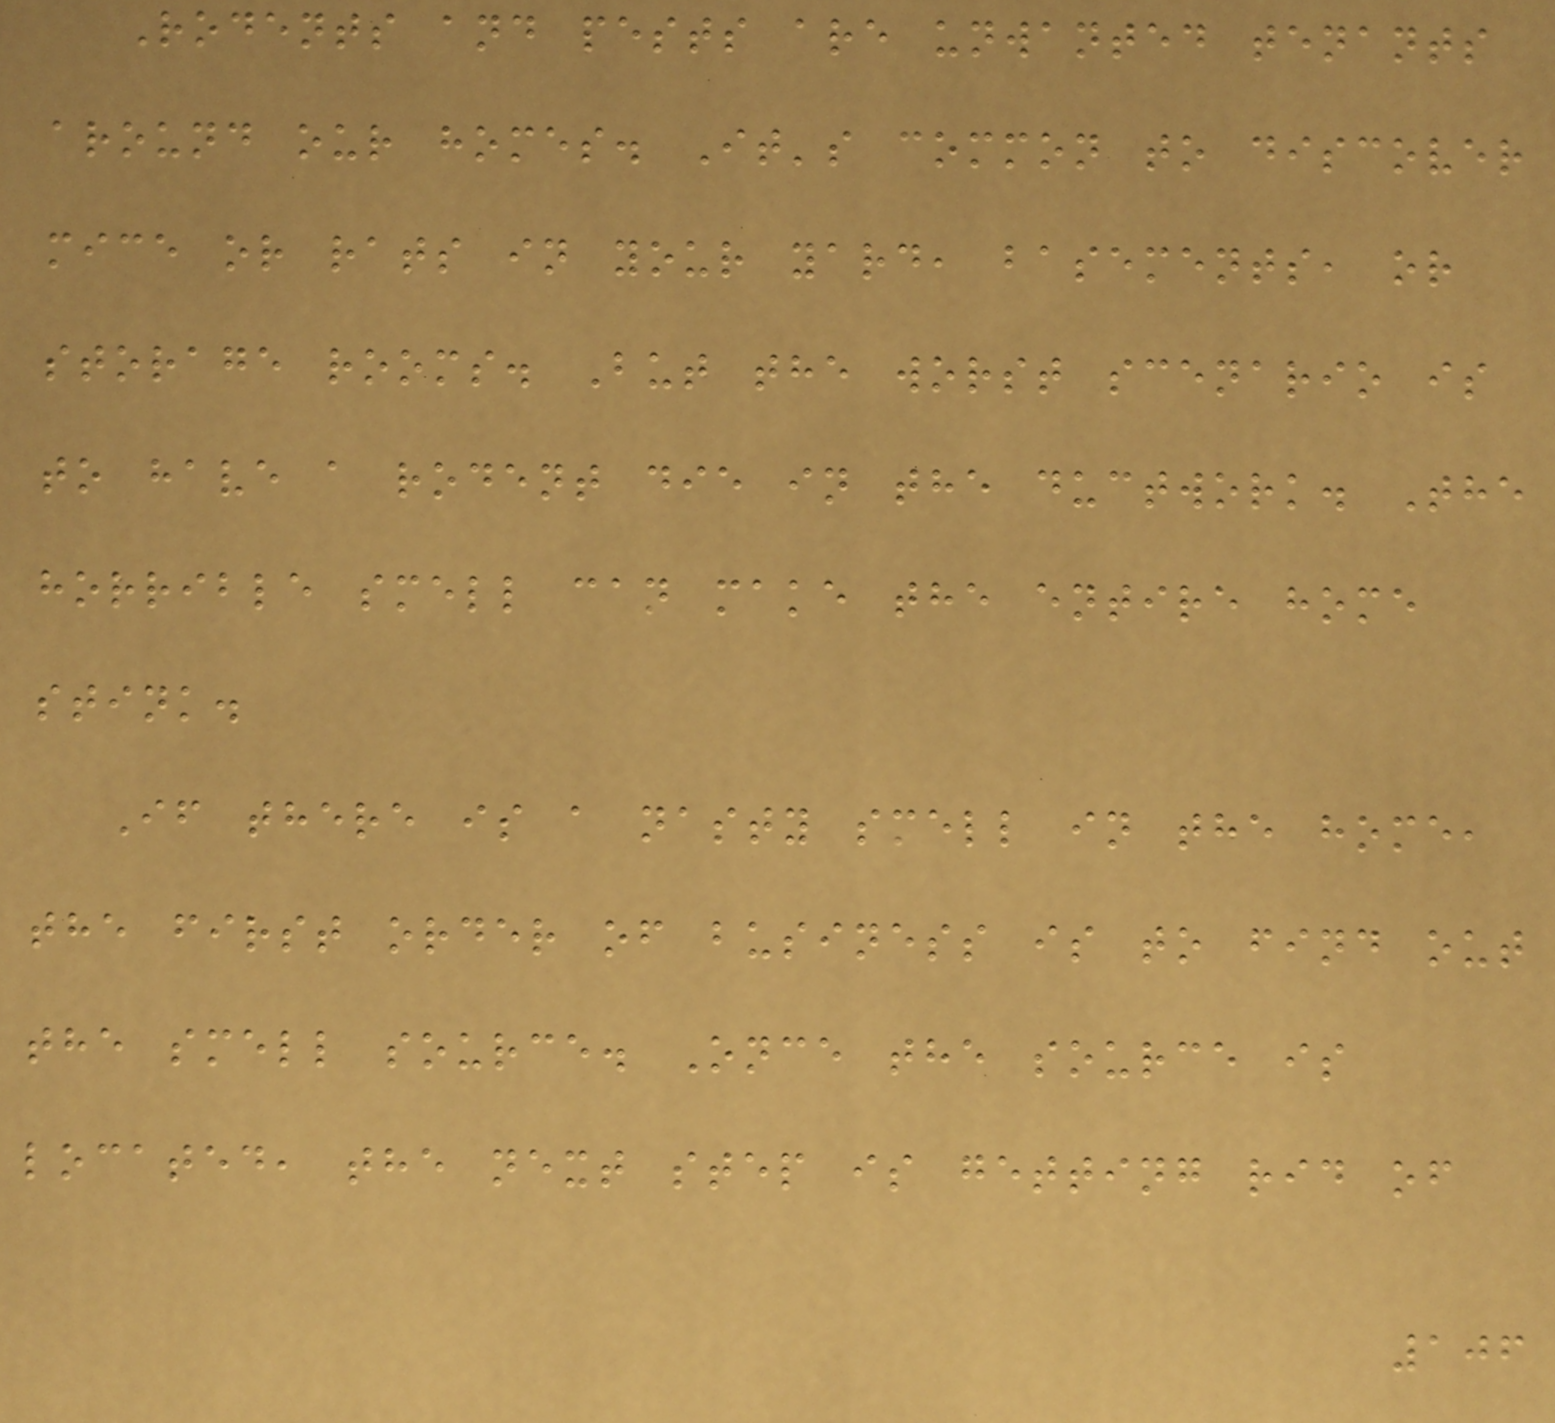Rodents and pests are unwanted tenants
around our homes. It's common to discover
mice or rats in your yard, basements, or
storage rooms. But the worst scenario is
to have a rodent die in the ductwork. The
horrible smell can make the entire home
stink.
If there is a nasty smell in the home,
the first order of business is to find out
the smell source. Once the source is
located, the next step is getting rid of
106
